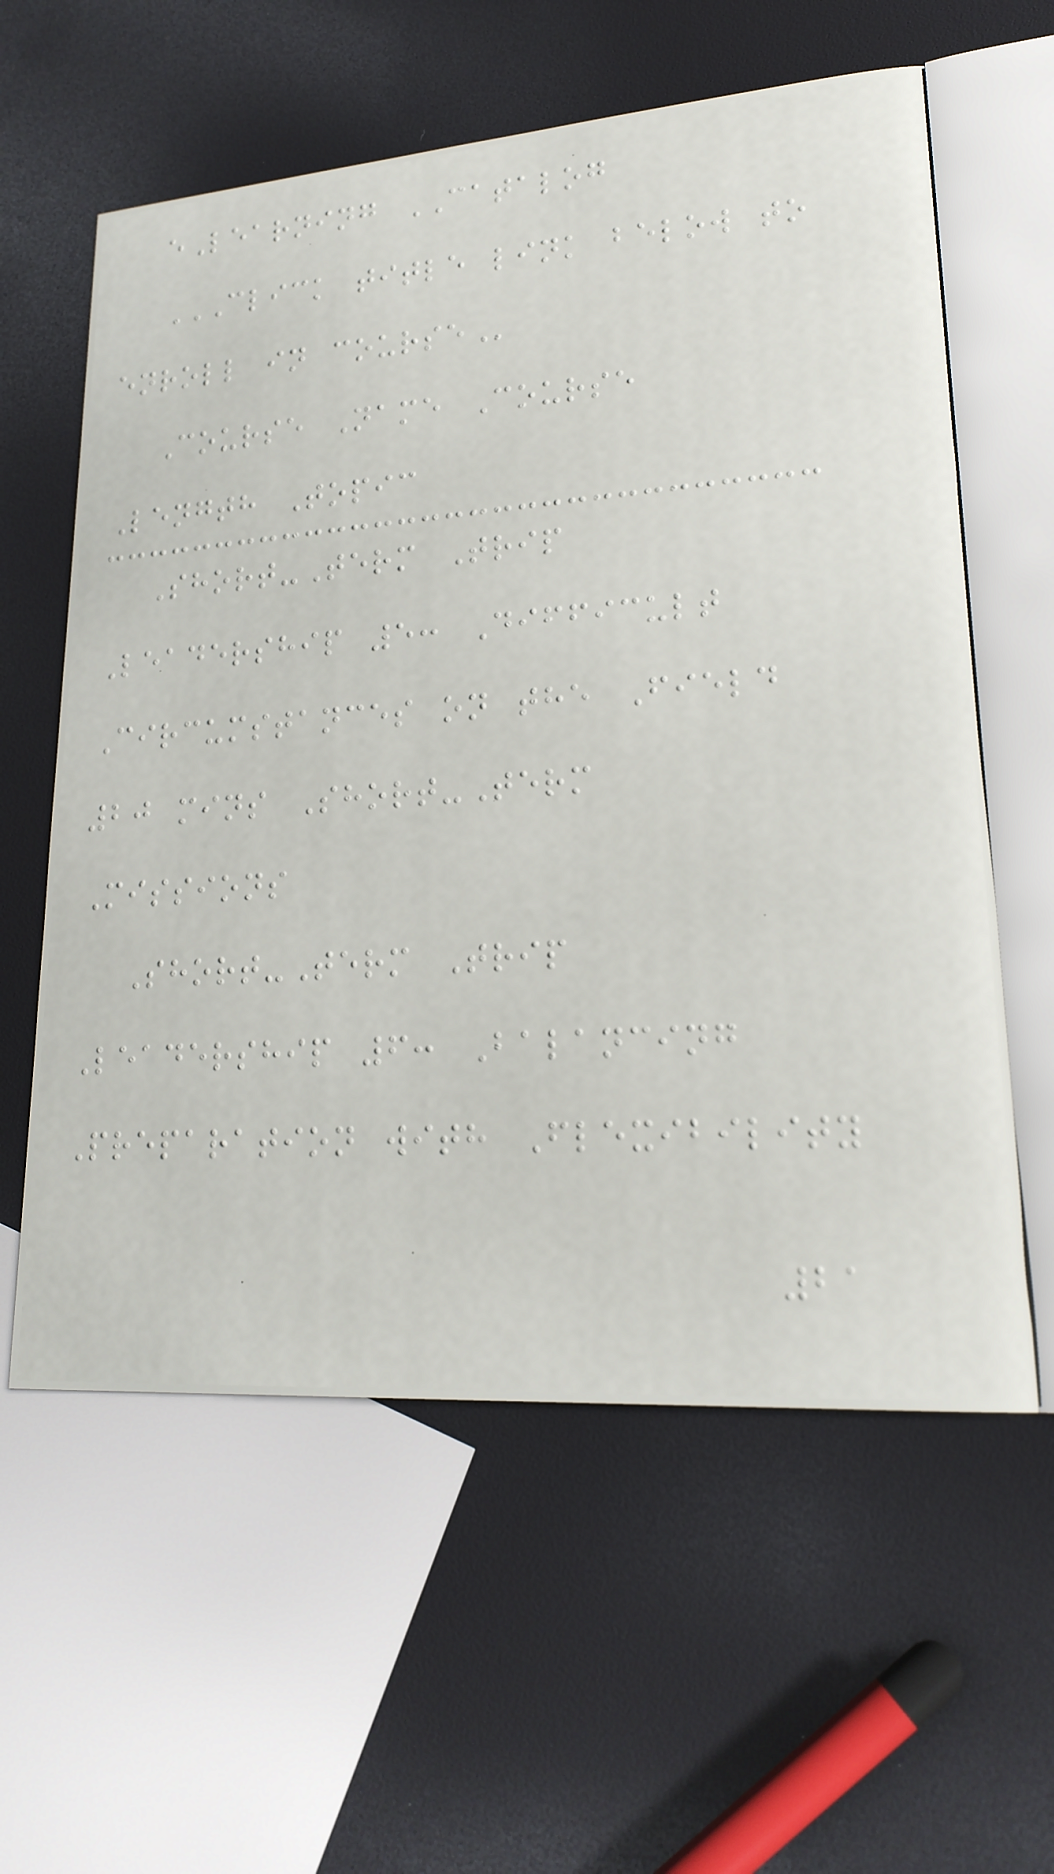eLearning CATALOG
CLICK TITLE LINK BELOW TO
ENROLL IN COURSE
Course Name Course
Length Topic
Short-Term Trip
Leadership 5: Difficult
Circumstances on the Field
20 mins Short-Term
Missions
Short-Term Trip
Leadership 6: Balancing
Preparation with Flexibility
21
